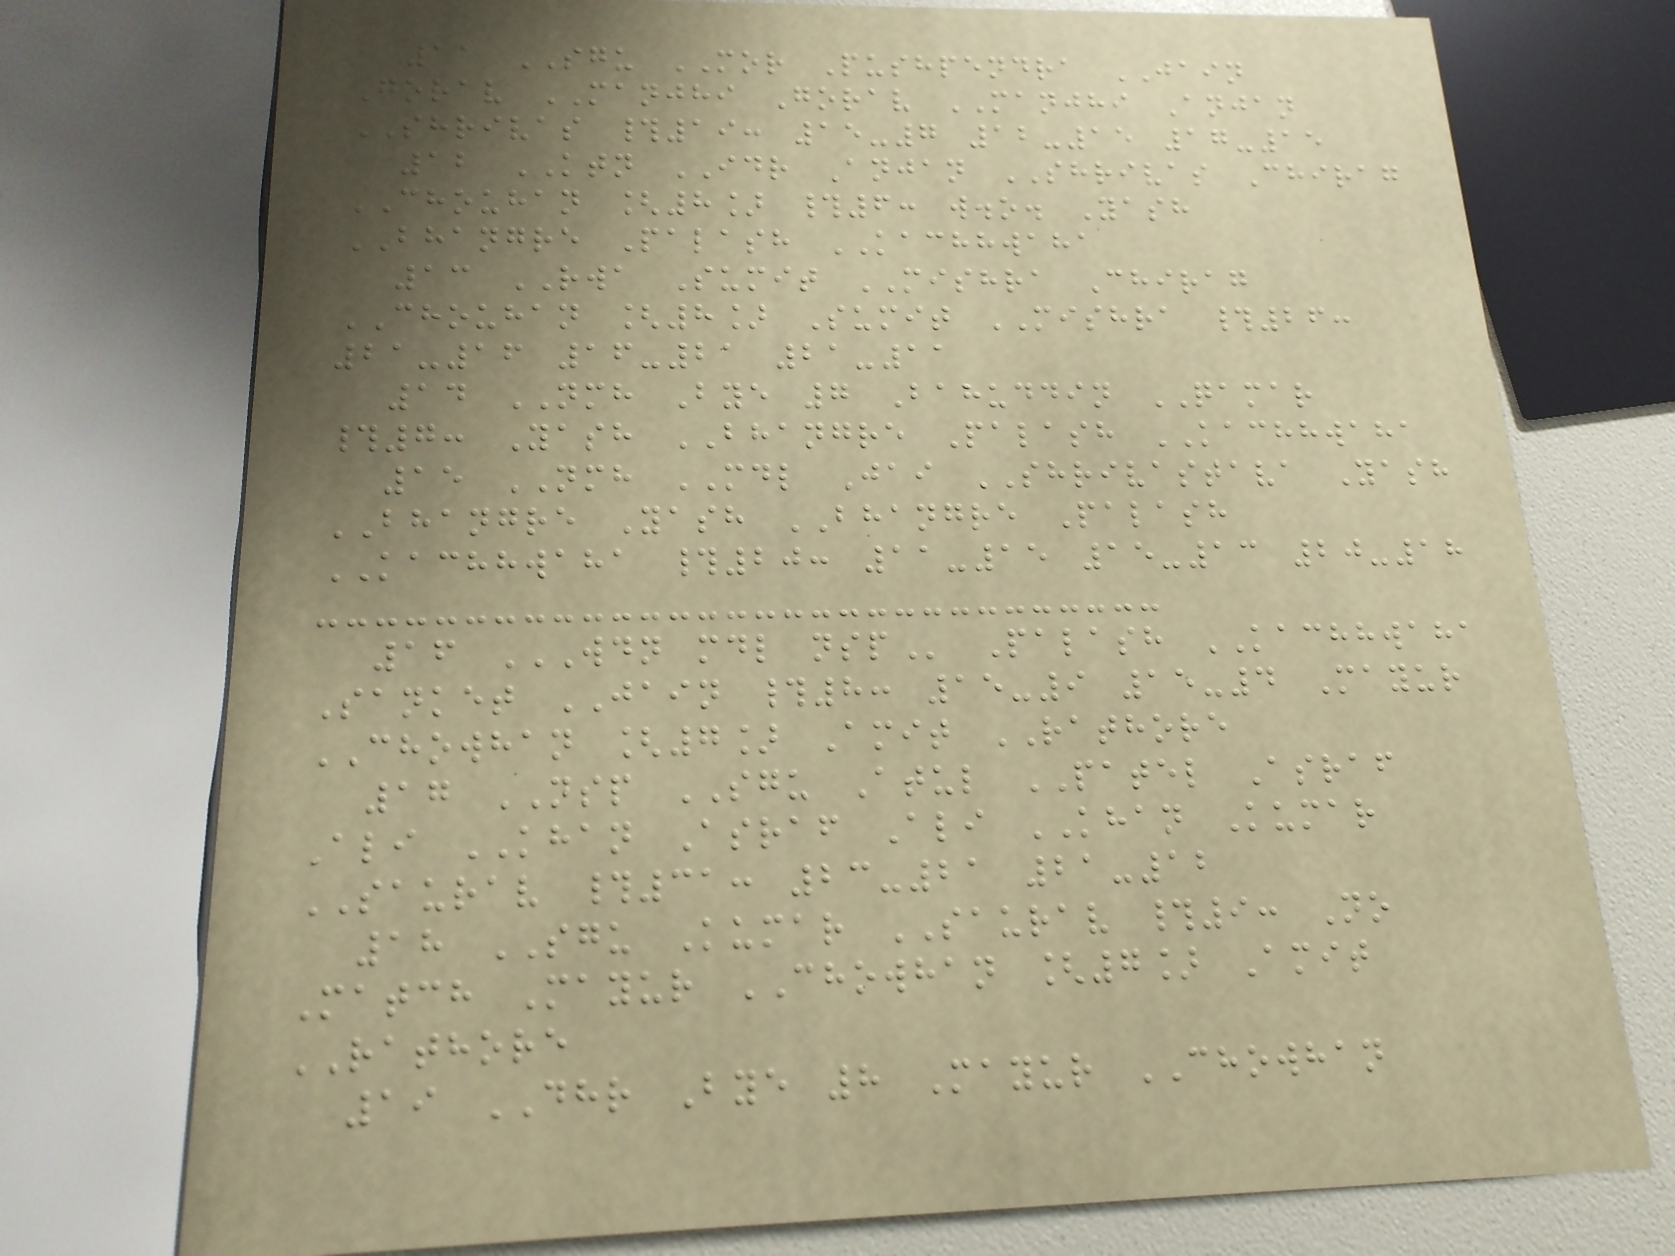11 SGU MOR Pushpendra JAIN
Gorav MANJHI Gorav MANJHI Anjan
SHRIVAS #19: 15-7 12-15 17-15
12 KTN IDR Anjan SHRIVAS Chirag
CHOUHAN [8] #6: w.o. Yash
BHANGRE Palash KACHHWAHA
13 RWA Sumit MISHRA Chirag
CHOUHAN [8] Sumit MISHRA #26:
21-16 16-21 21-11
14 NMH Bye 7 Bahuddin QAMAR
#7: Yash BHANGRE Palash KACHHWAHA
15 NMH MDL Jai SHRIVASTAVA Yash
BHANGRE Yash BHANGRE Palash
KACHHWAHA #20: 11-15 15-13 20-18
16 WDN MDL NSP Palash KACHHWAHA
Sanket JAIN #8: 15-9 15-4 Mayur
CHOWHAN [7] Amit RATHORE
17 NSP SGU Atul PATEL Asraf
Ali KHAN Asraf Ali KHAN Kumar
SAURAV #31: 23-21 21-12
18 SGU Kumar SAURAV #9: No
Match Mayur CHOWHAN [7] Amit
RATHORE
19 DHR Bye 8 Mayur CHOWHAN
